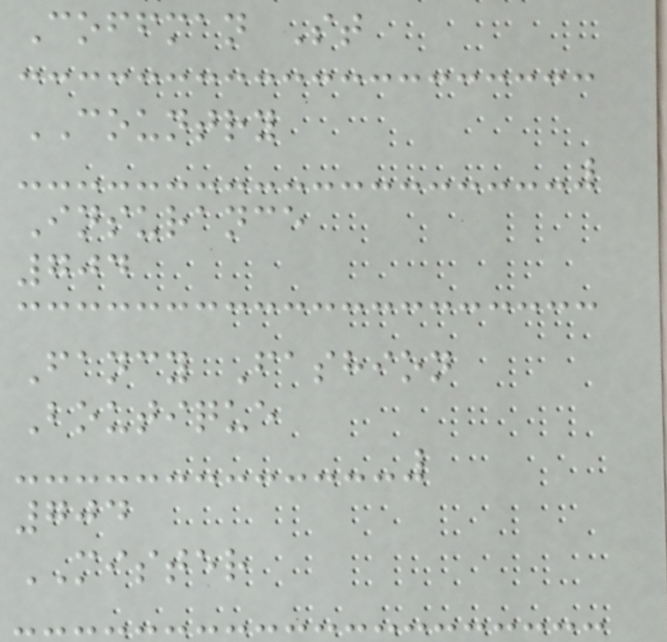Coffman St
COUNTRY
Insurance
704
Fancy Fashion
Boutique
704
MISTER
